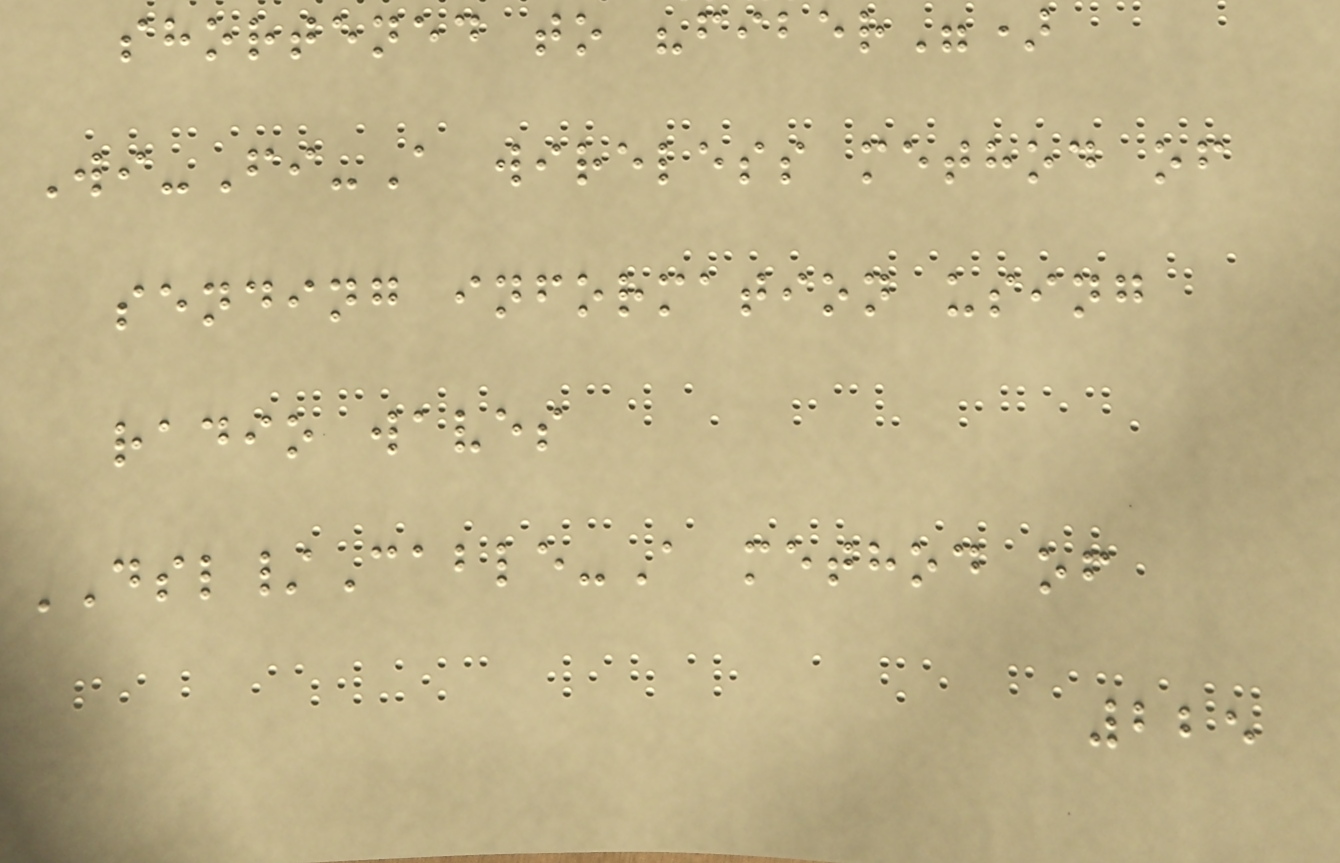shortened to "fiber")
Wi-Fi-A wireless method of
sending information using
radio waves
DSL/Cable-A method of
225
